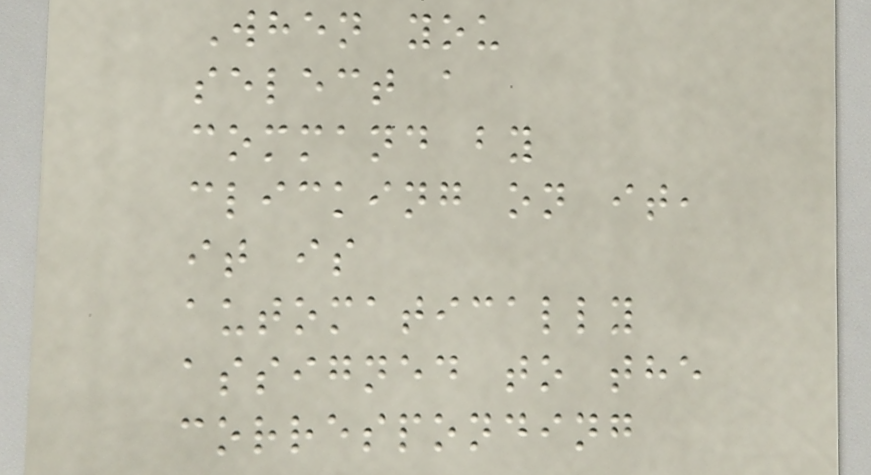When you
select a
command by
clicking on it,
it is
automatically
assigned to the
corresponding
